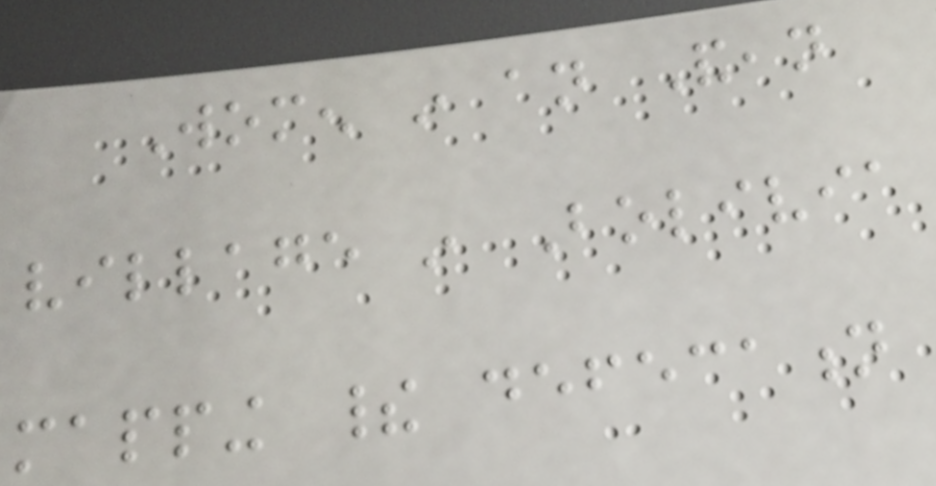Women in an Andean
village in Bolivia
mapping their defecation
